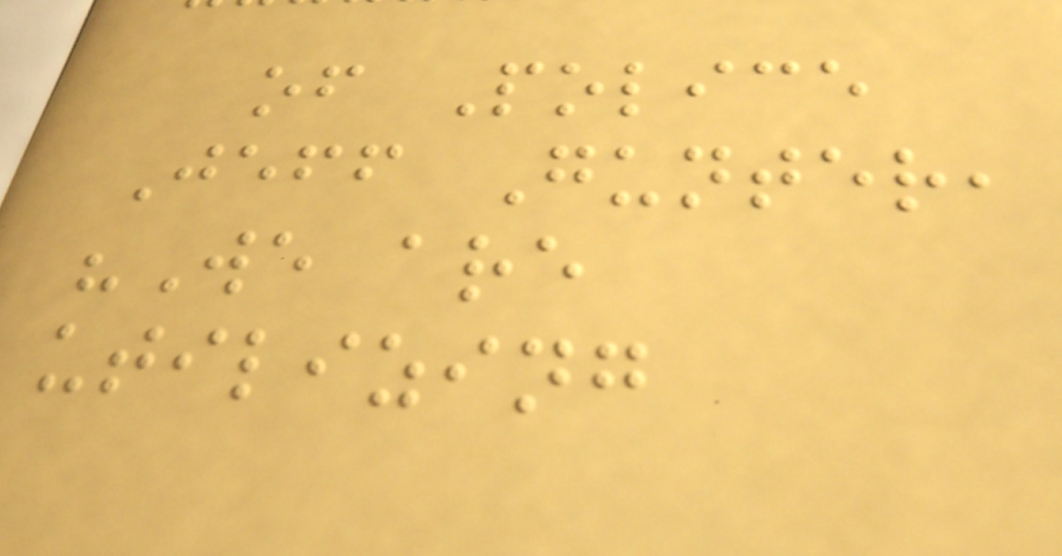of Police
Jeff Gunter,
"We are
utilizing
